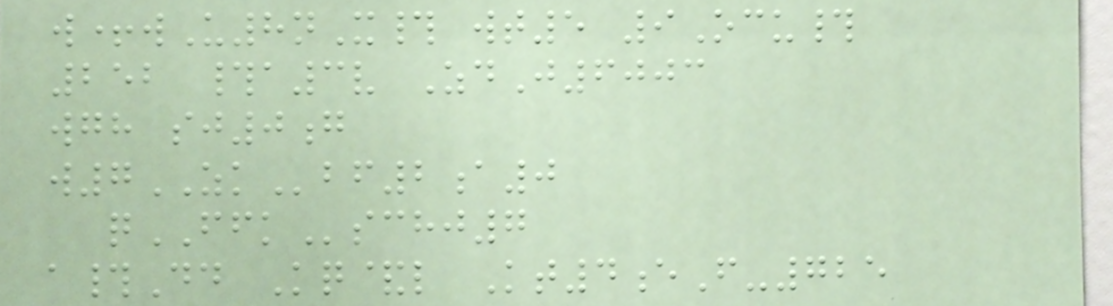w+wU8nX# wt5 9Ocu#
252 #a3v ZdJ6003
wgh sj0g
w7ZKbf2a0
qFFKschj7
a#Dd Kq&l Kt4eF-725
